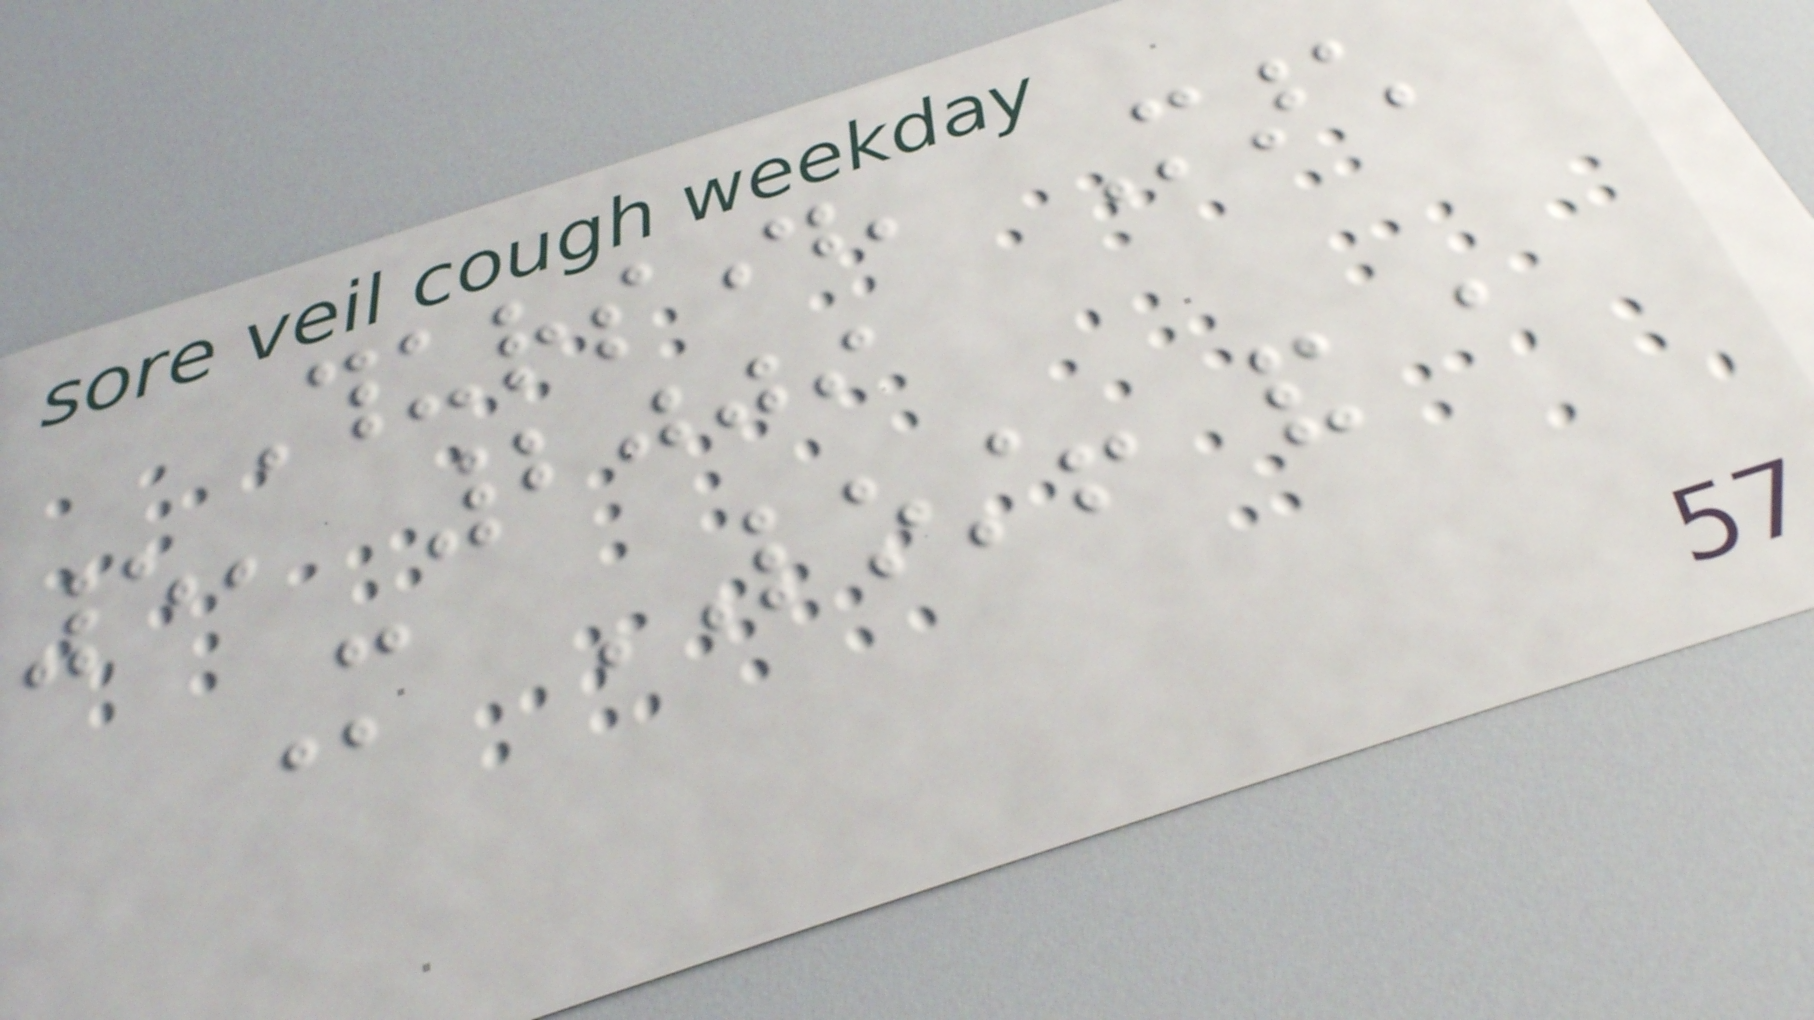Thursday, March
5, 2009
More LOST! and a
